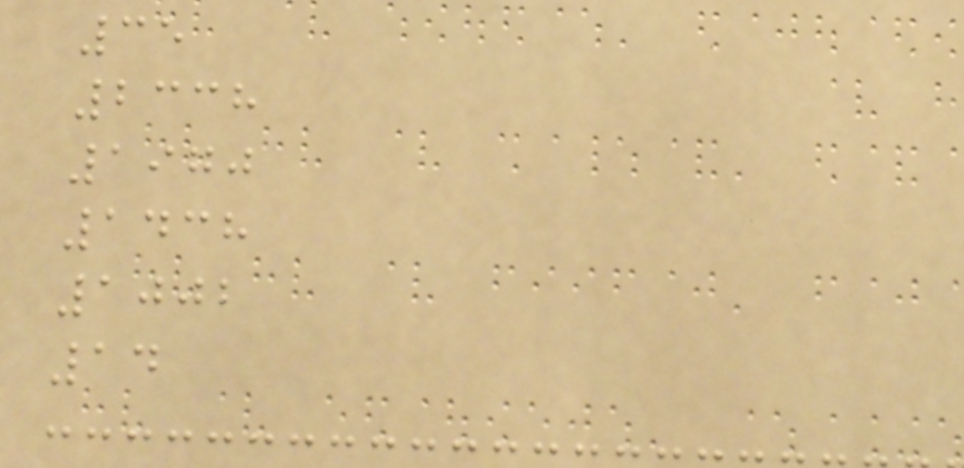35
2338
1970
1438
1002
14
